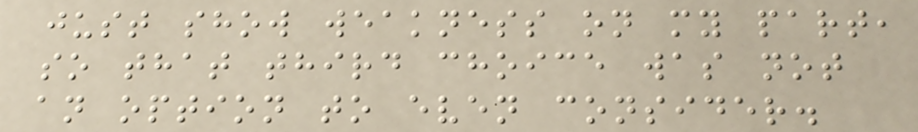just show weakness on my part,
so that third choice was not
an option to even consider.
